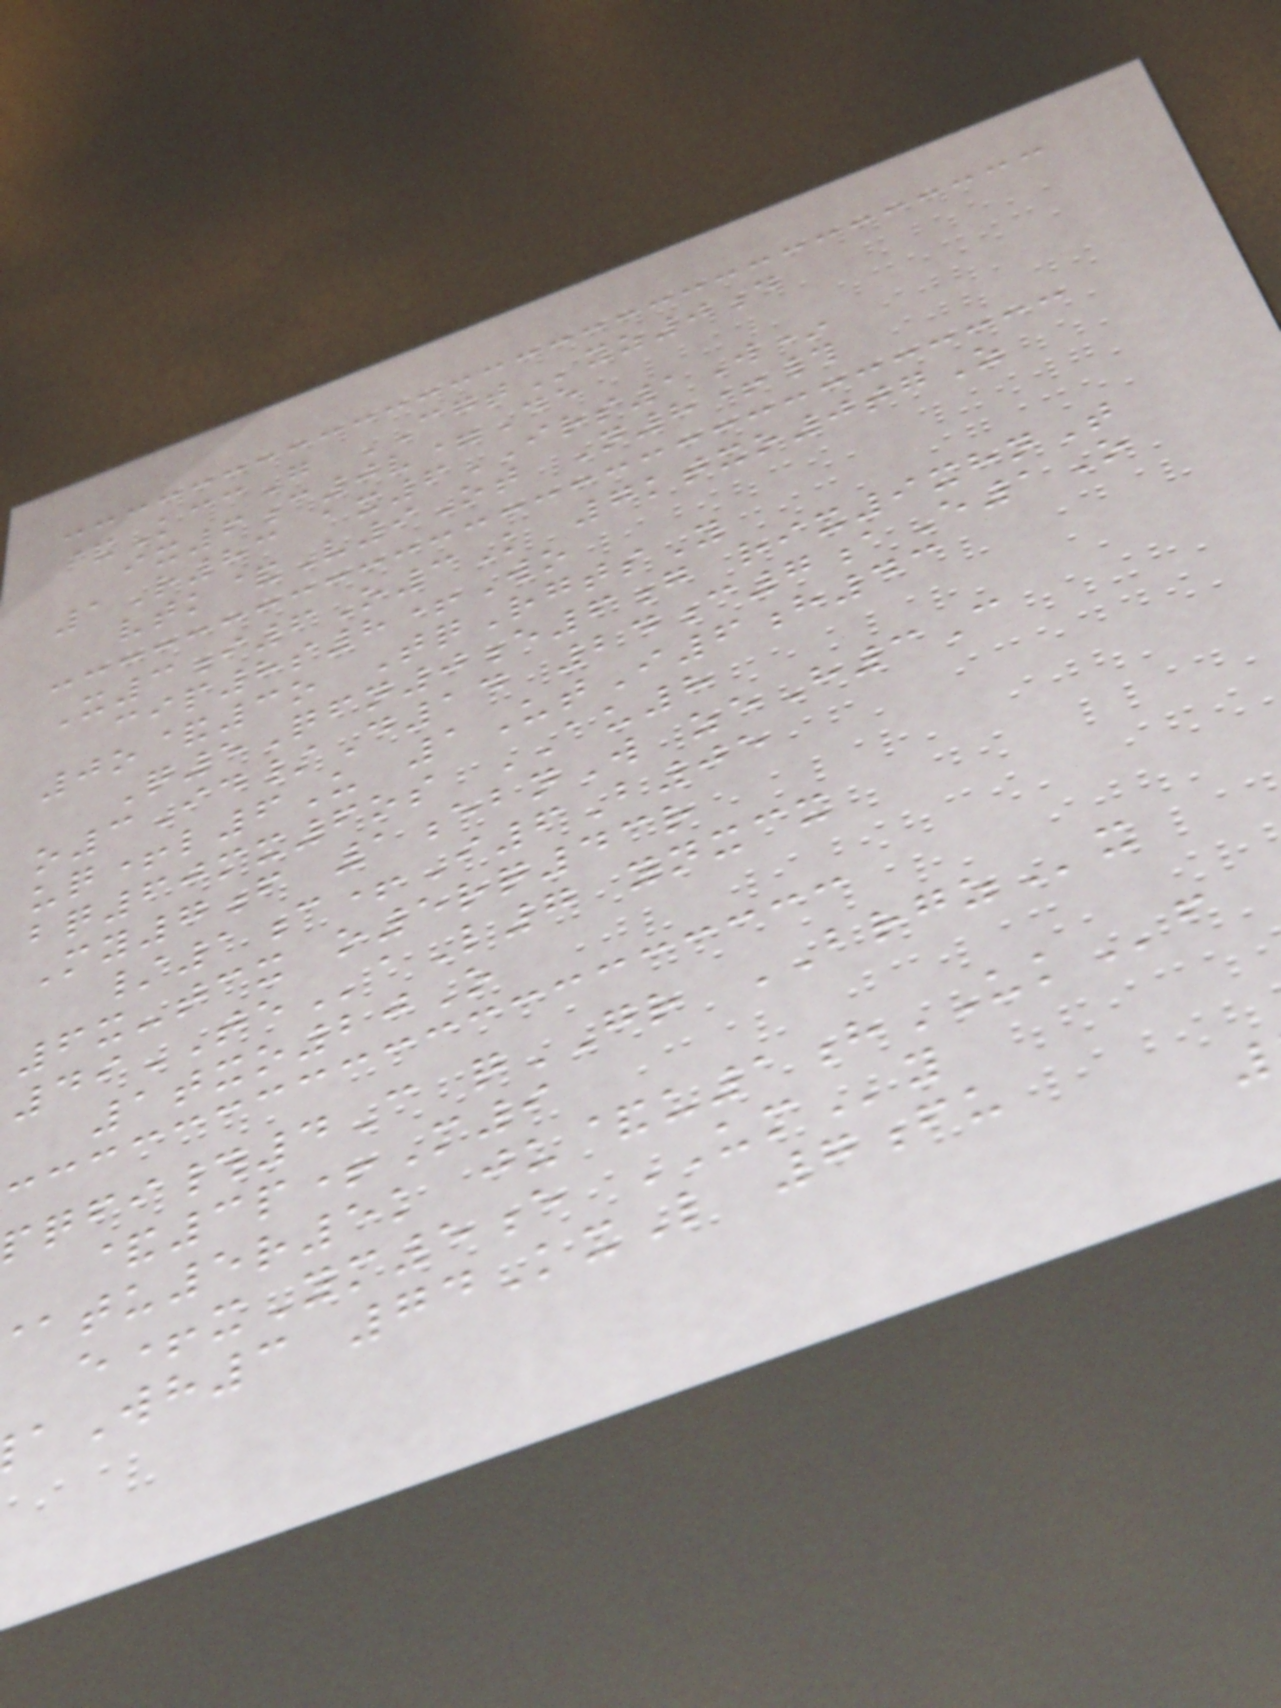&KccG CGTyz0d
ix6c0v=De
1R83 ax6IRS1W*
vtk&V9Ot N8+#
X3i6O3K 7ktxo0tgZ
cip8s8+Wo
0o&3o TqRgtsY
Q5Qfn0e6g rix9xhnT
o3Id/D14 24c7aE1O
uq+l6U 1UtI6h43
bq60mx6os AU8
My7f 1ebnW zeH3C
/1c+I6B05
6x-tcx o5rq43r
49TEaL7 ynxcx
1txo20O
pqfi#4C qGR BRGZx
&3p+M9
tu5r5k ju&u1hUKf
e+xYm5e UMy
Wh3 74KxL 7fu
